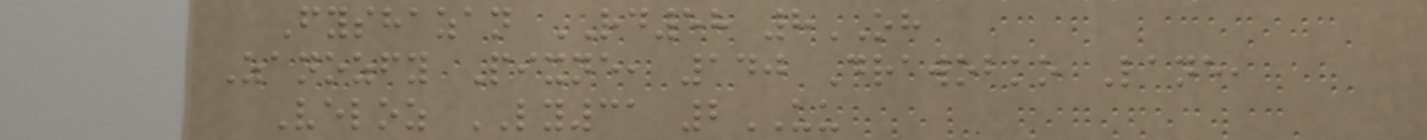Fyshazan RD58 8OH
Zanozfy Pixne, 140 Drawobko Lane,
Veloz LY31 2UU
